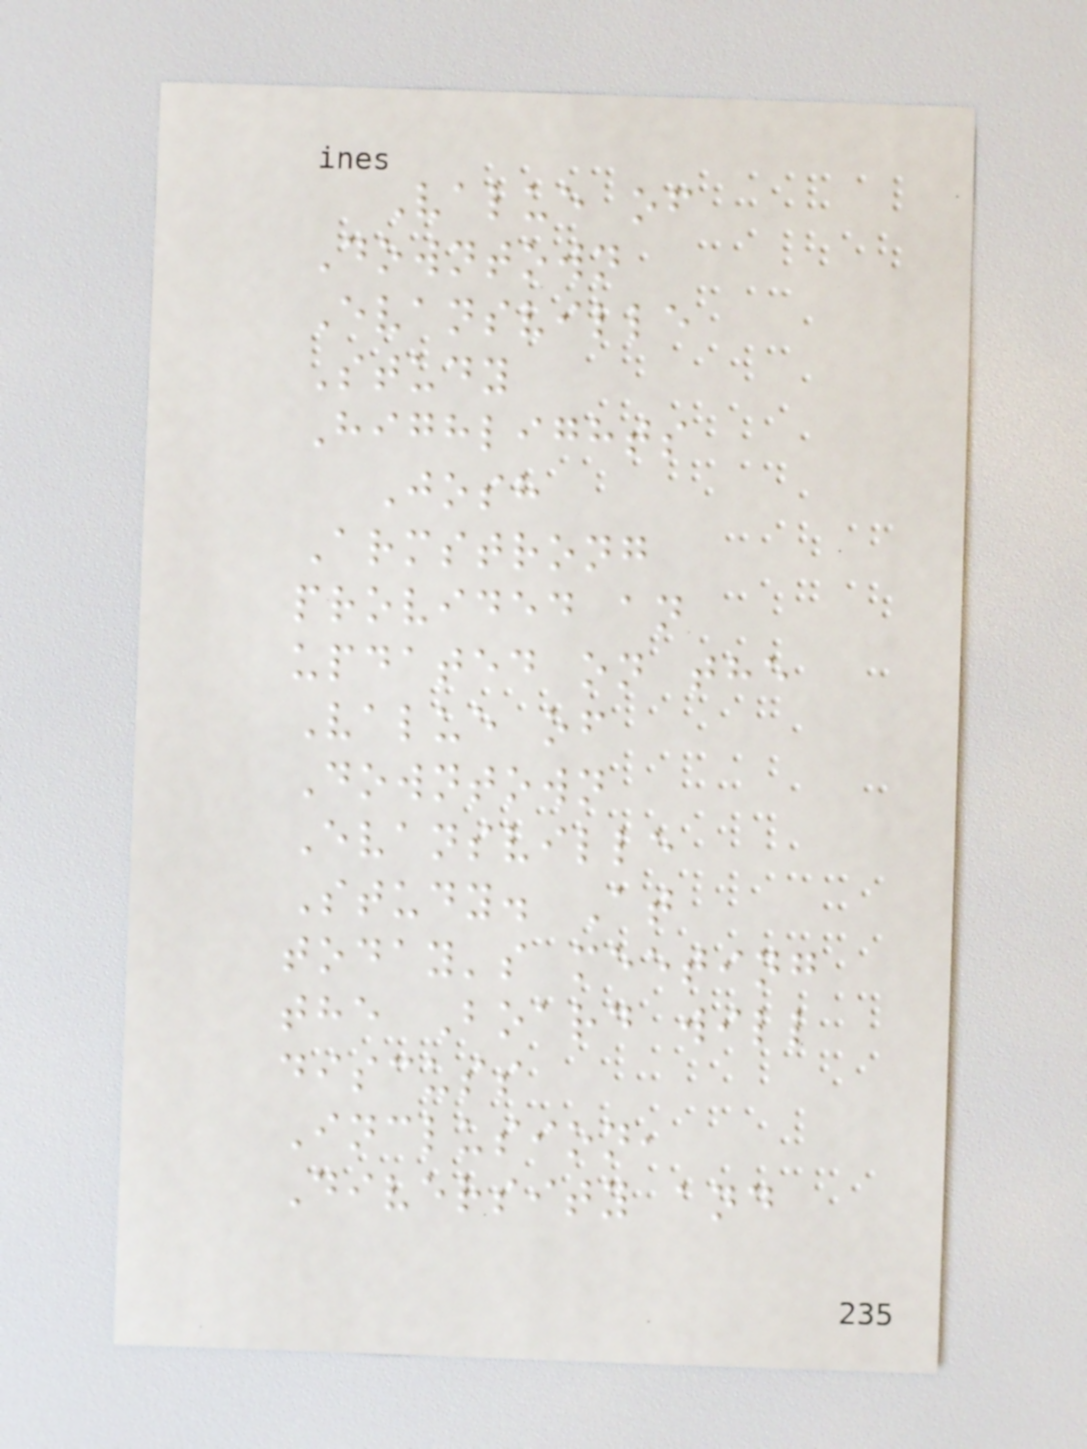Value of
Downtown
Evansville
Study
Highlights
Josh
Armstrong
provided an
updated on the
Value of
Downtown
Evansville
Study. At
today's meeting
the Board will
discuss
Inclusion,
Diversity and
